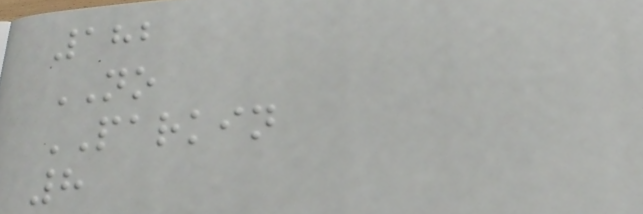182
NO
PARKIN
8
